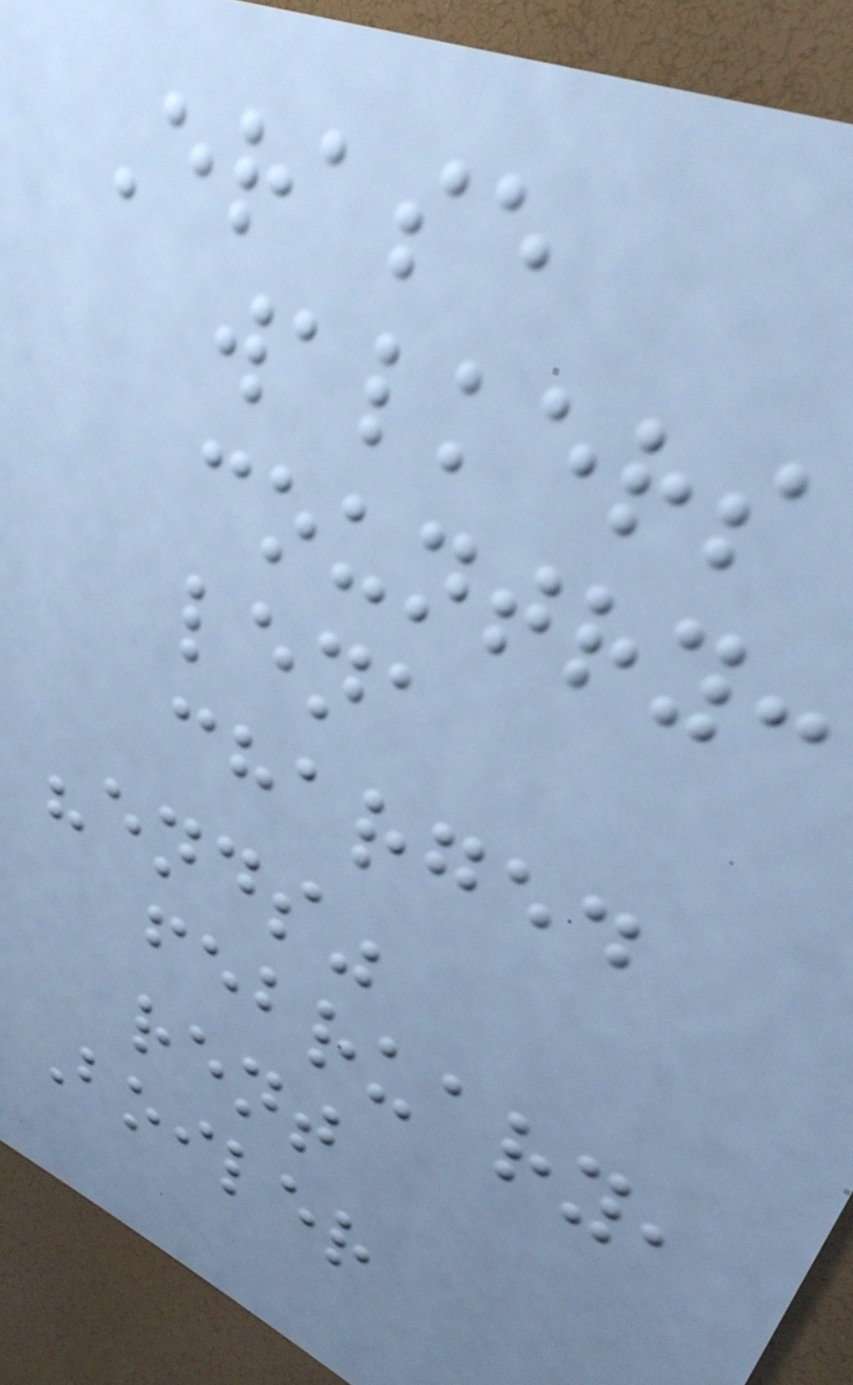Erase
walkers
country:
lena
charged
"ends"
february,
rent
Boiler
